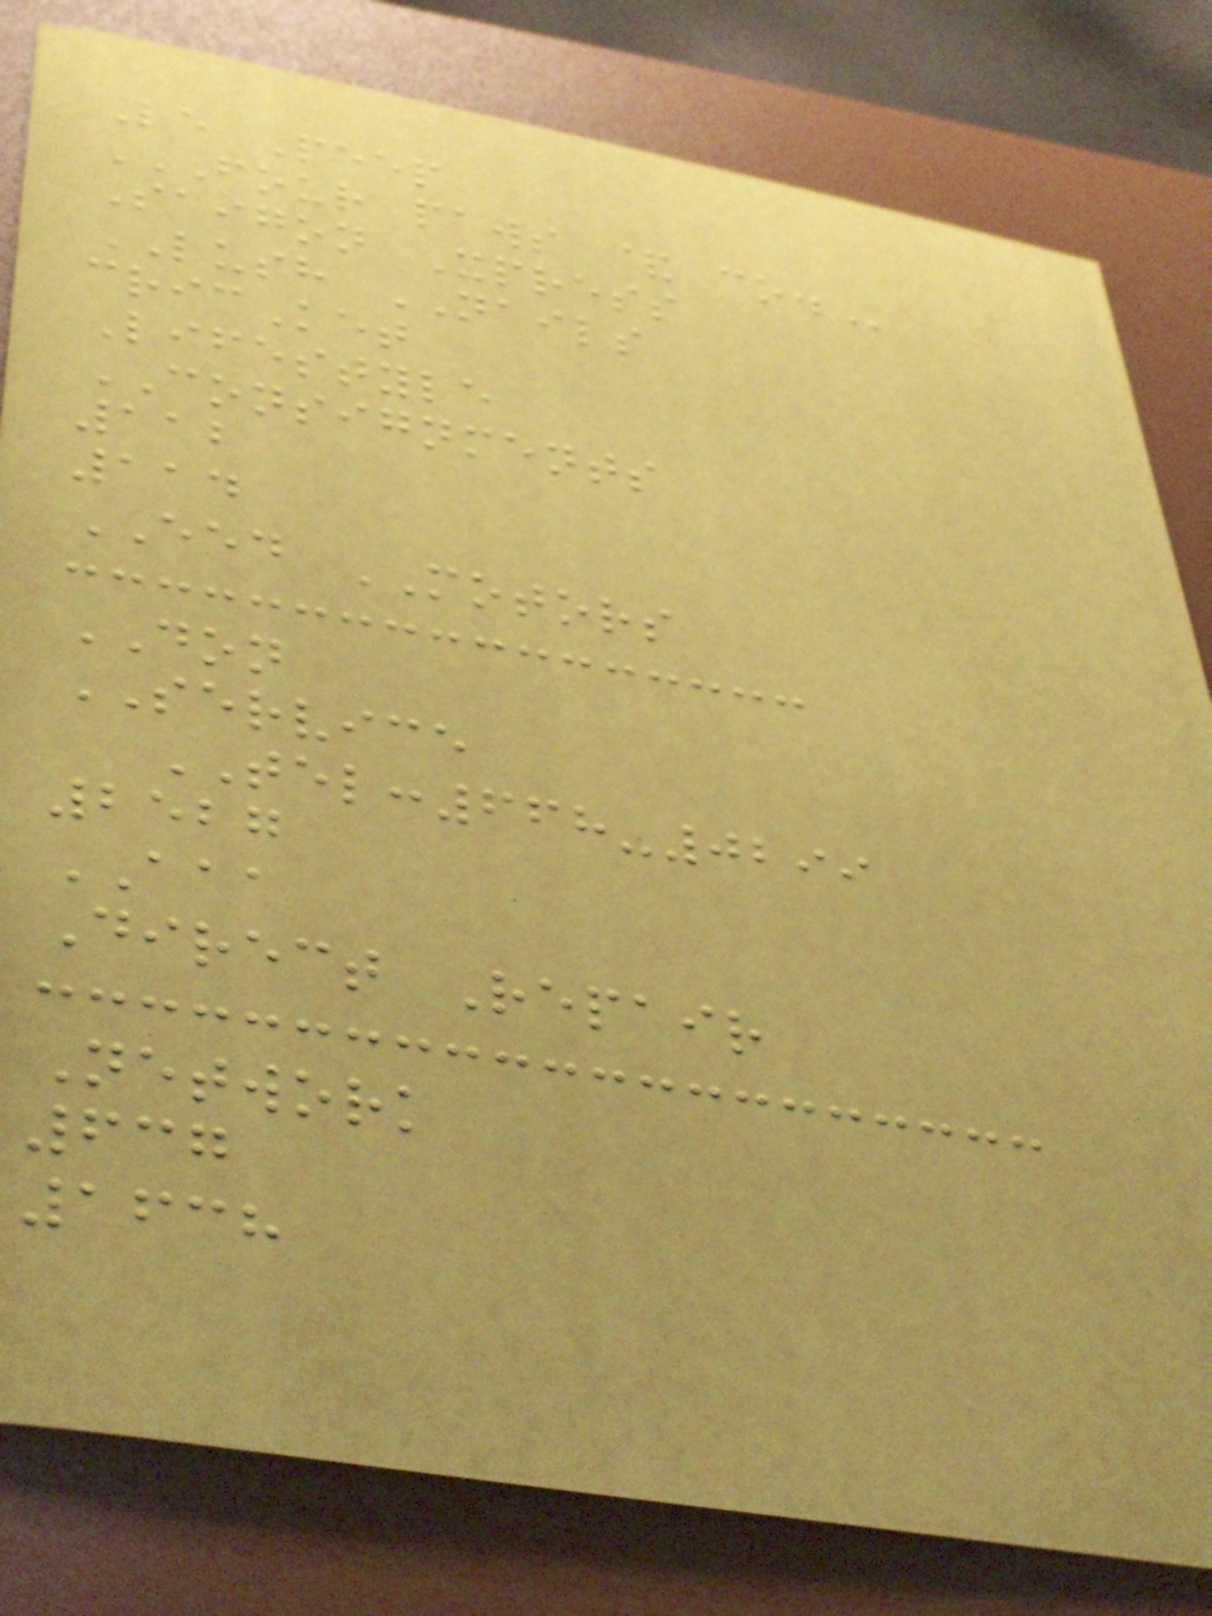Le Peep
FOUR PAWS & CO.
Saigon Xpress
LUSH NAILS
cricKet
Lifestyle
CONSIGNMENTS
112
114
EED MOTORS
DON
SERVICE
TEL:668-0299
2527
AAA
Direct Repair
Network
637
1638
